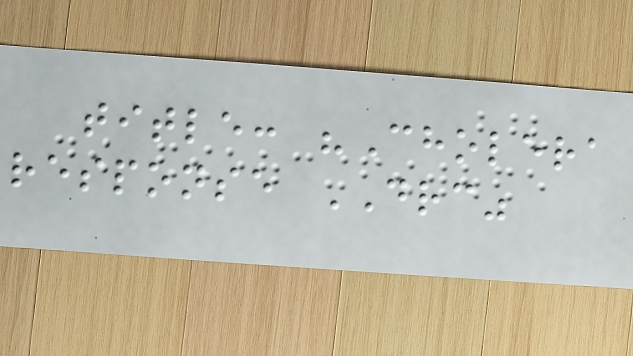title: "Cholera
response DRC"
